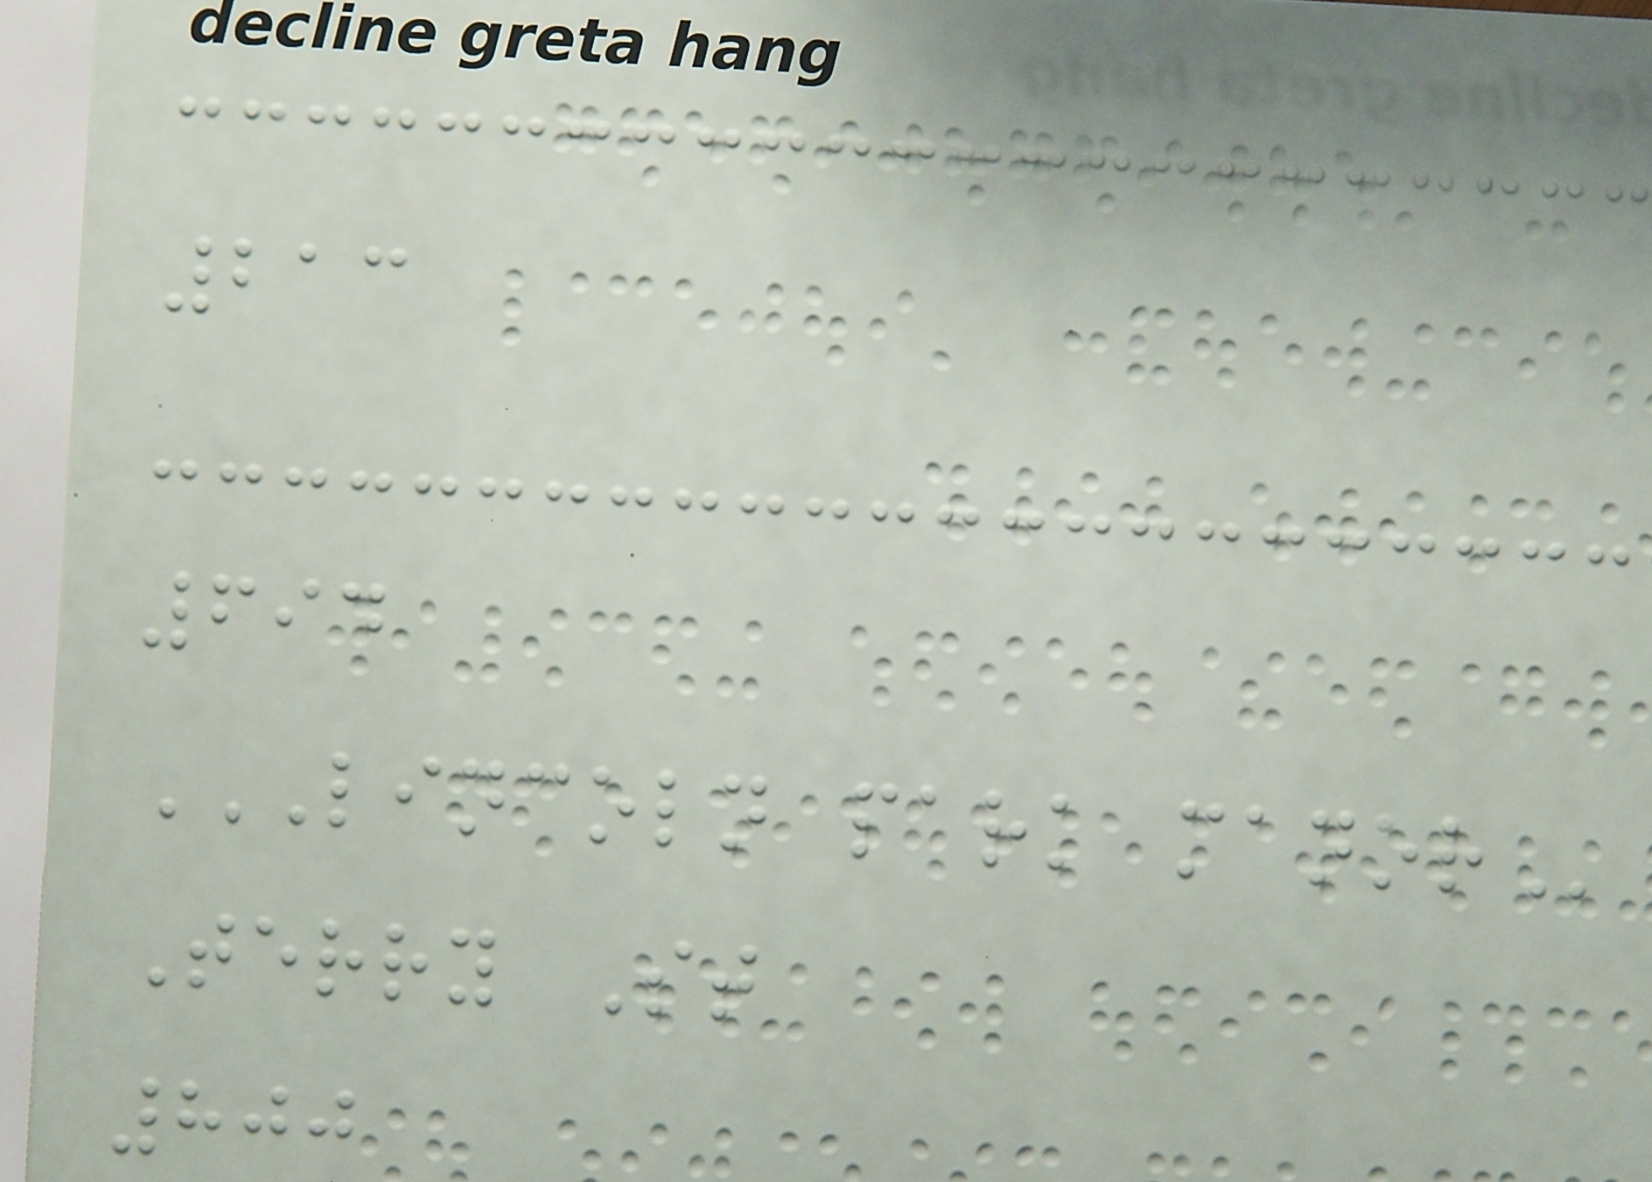213
694
LINCOLN PARK MANOR
Terry St
800
